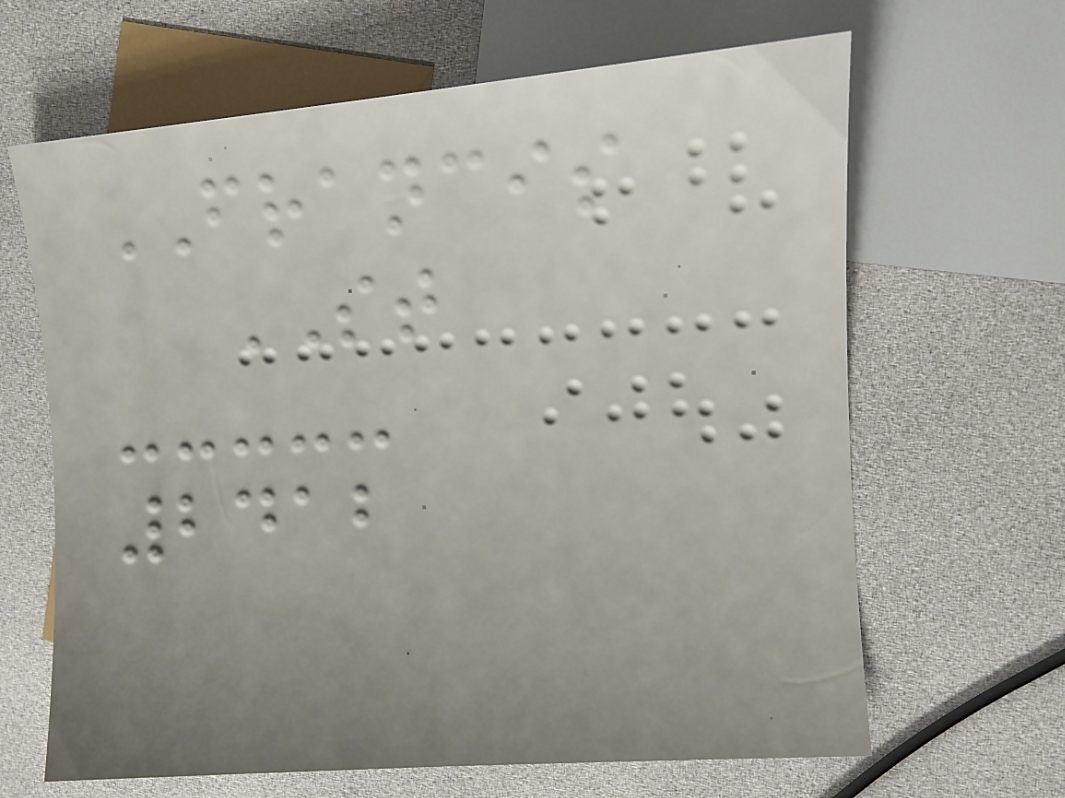FRANCIS
ST
2412
